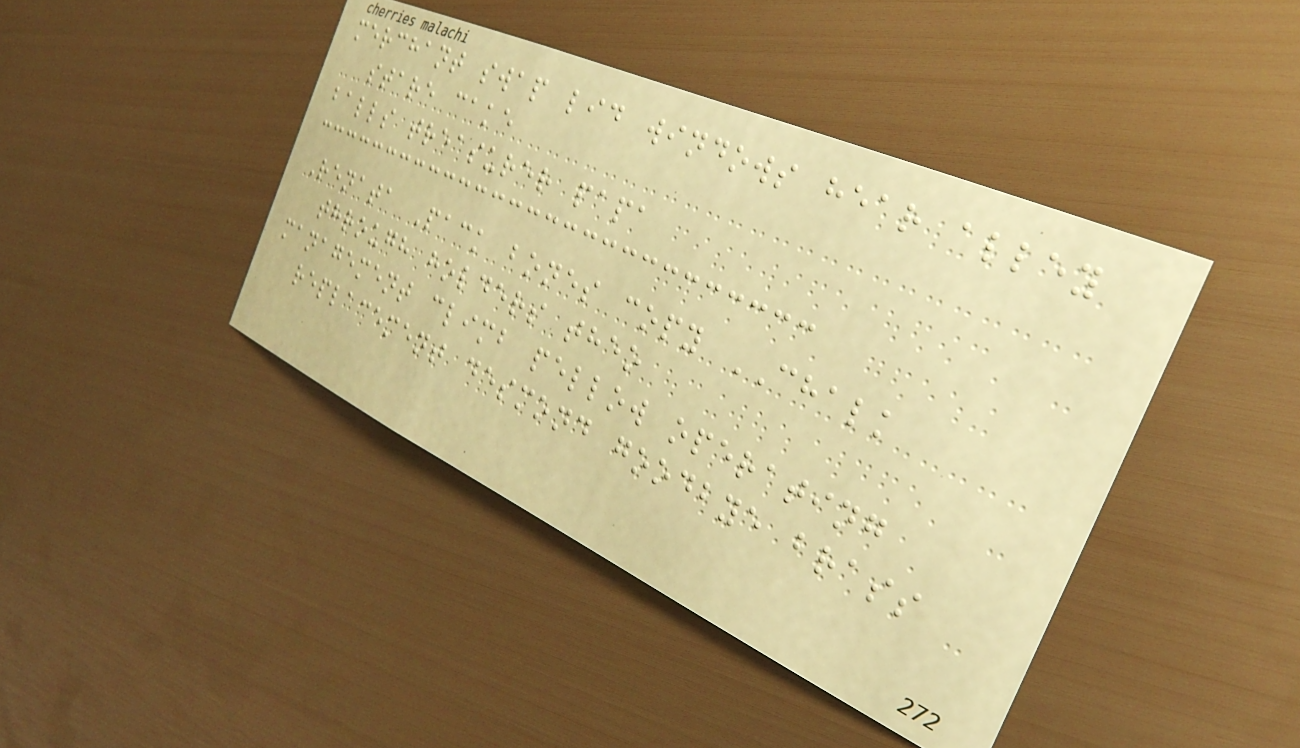merchant swap lid windows hear alley
stare cake
balls treasurer papa
Renata Pack bones copy CHALK
through holders theo
management climb pellow operating
replacement desmond goodbye brass
